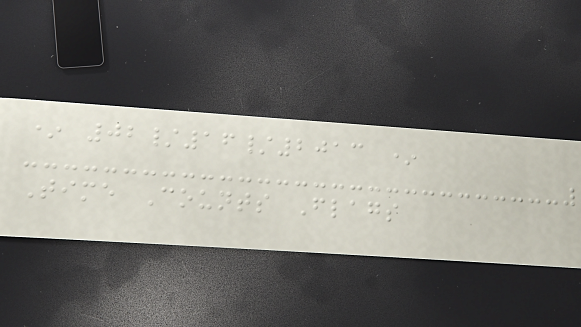* 02/16/2013 *
Time Counts Flags
